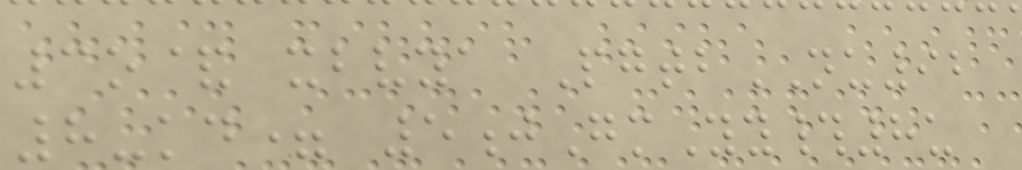3o& xbvya PgtbNU92
8-kd= 5jGmYy#8u
